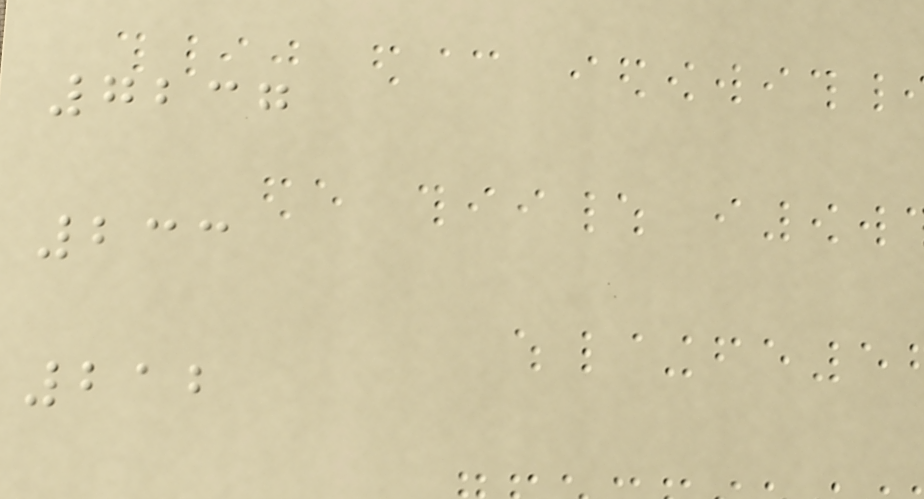7237
233
212
